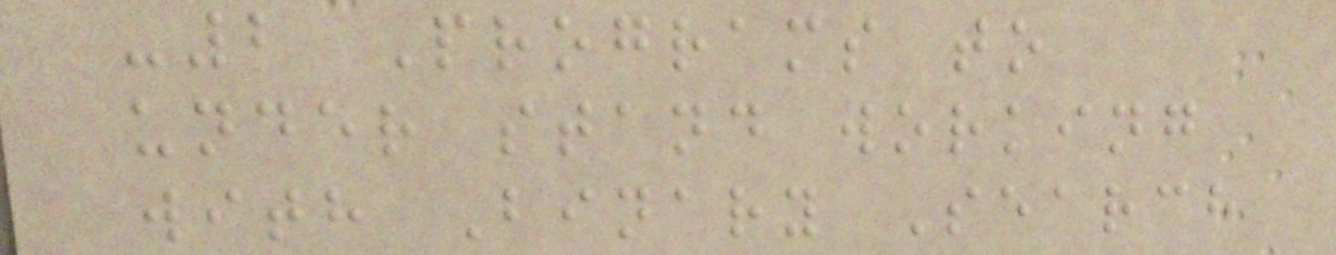-2 Programs to
under stand working
with Binary Search
